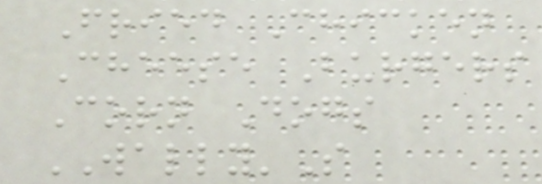Fried Chicken
Cheese Burgers
Corn Dogs
WALLY'S
